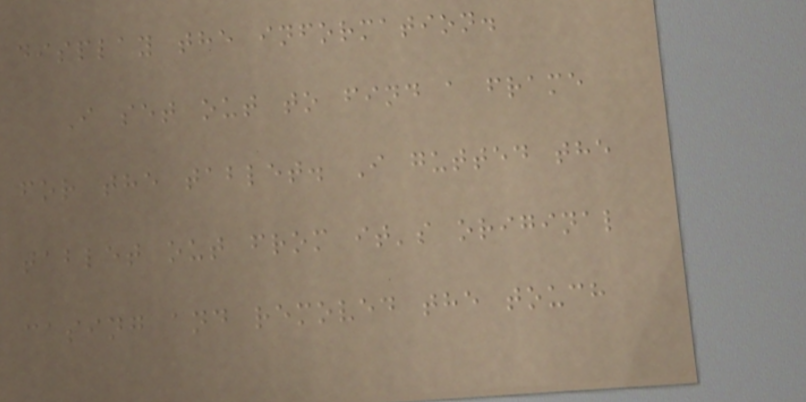display the information.
I set out to find a frame
for the tablet. I gutted the
tablet out from it's original
casing and removed the touch
